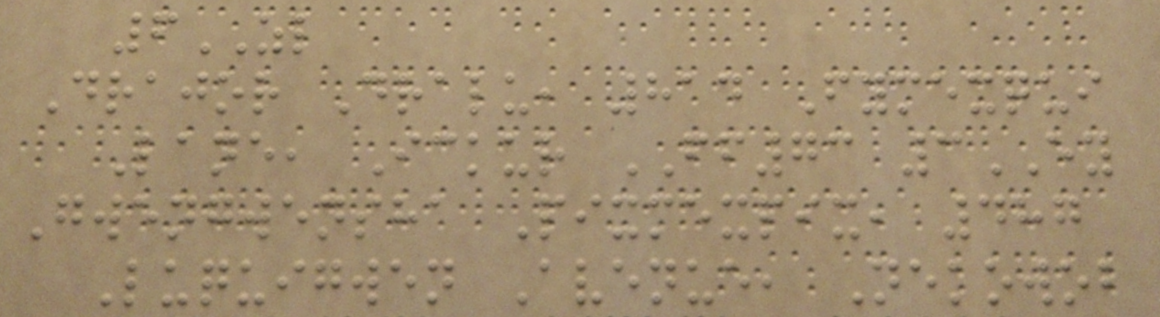6ZL
Drajor Dralu, 814 Fymexqui
Lane, Ickur FF73 3EY
Gwengwensha Pixmexpix, 487
Luquigwen Avenue, Nekowob
